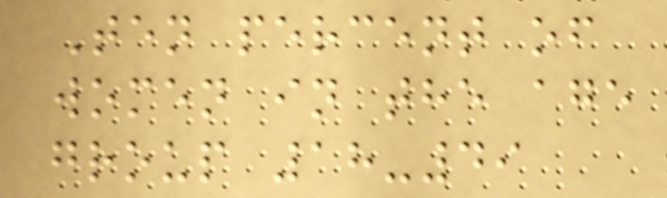Ten percent of
women in the age
group 18-49
